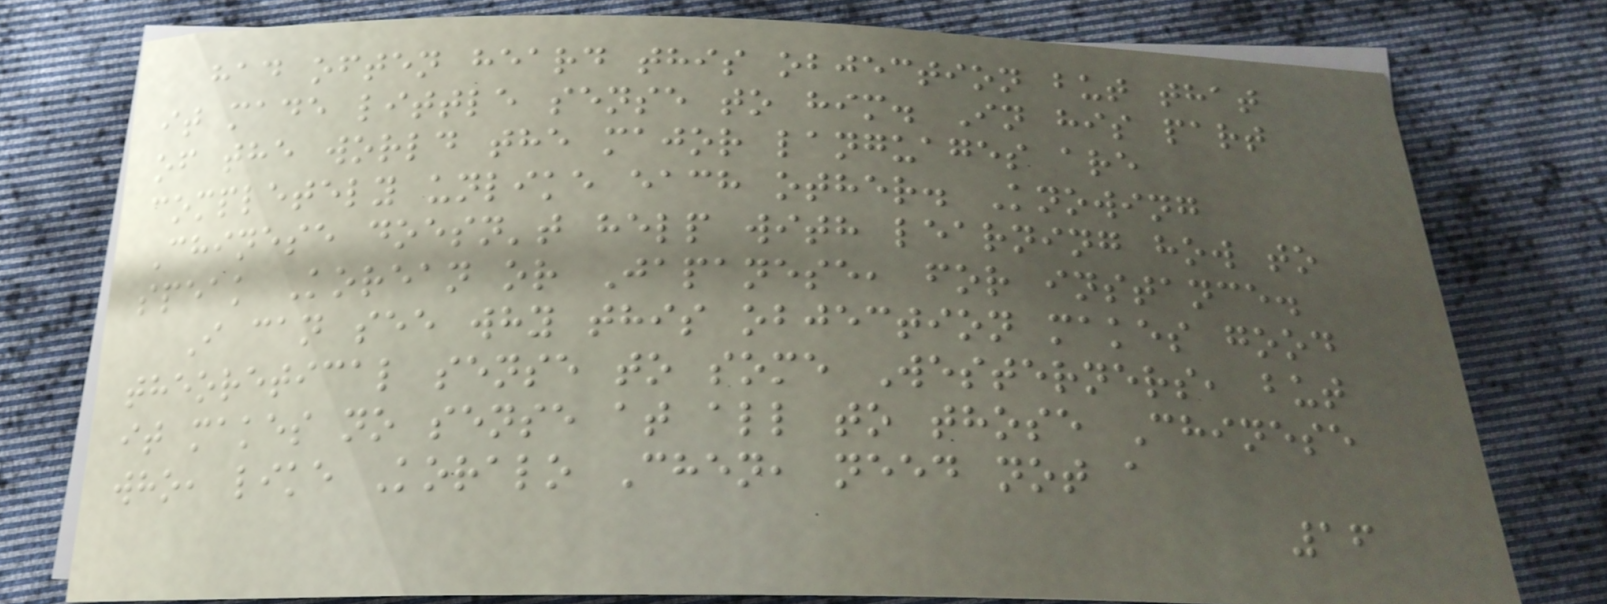had often heard this objection but that
it made little sense to him. In his part
of the world the major languages are
completely unlike each other. Knowing
Chinese doesn't help with learning how to
speak Korean or Japanese, for instance.
I can see why this objection makes good
theoretical sense to some Westerners, but
it makes no sense at all to those Chinese
who, like Koralo Chen, need not a
16
